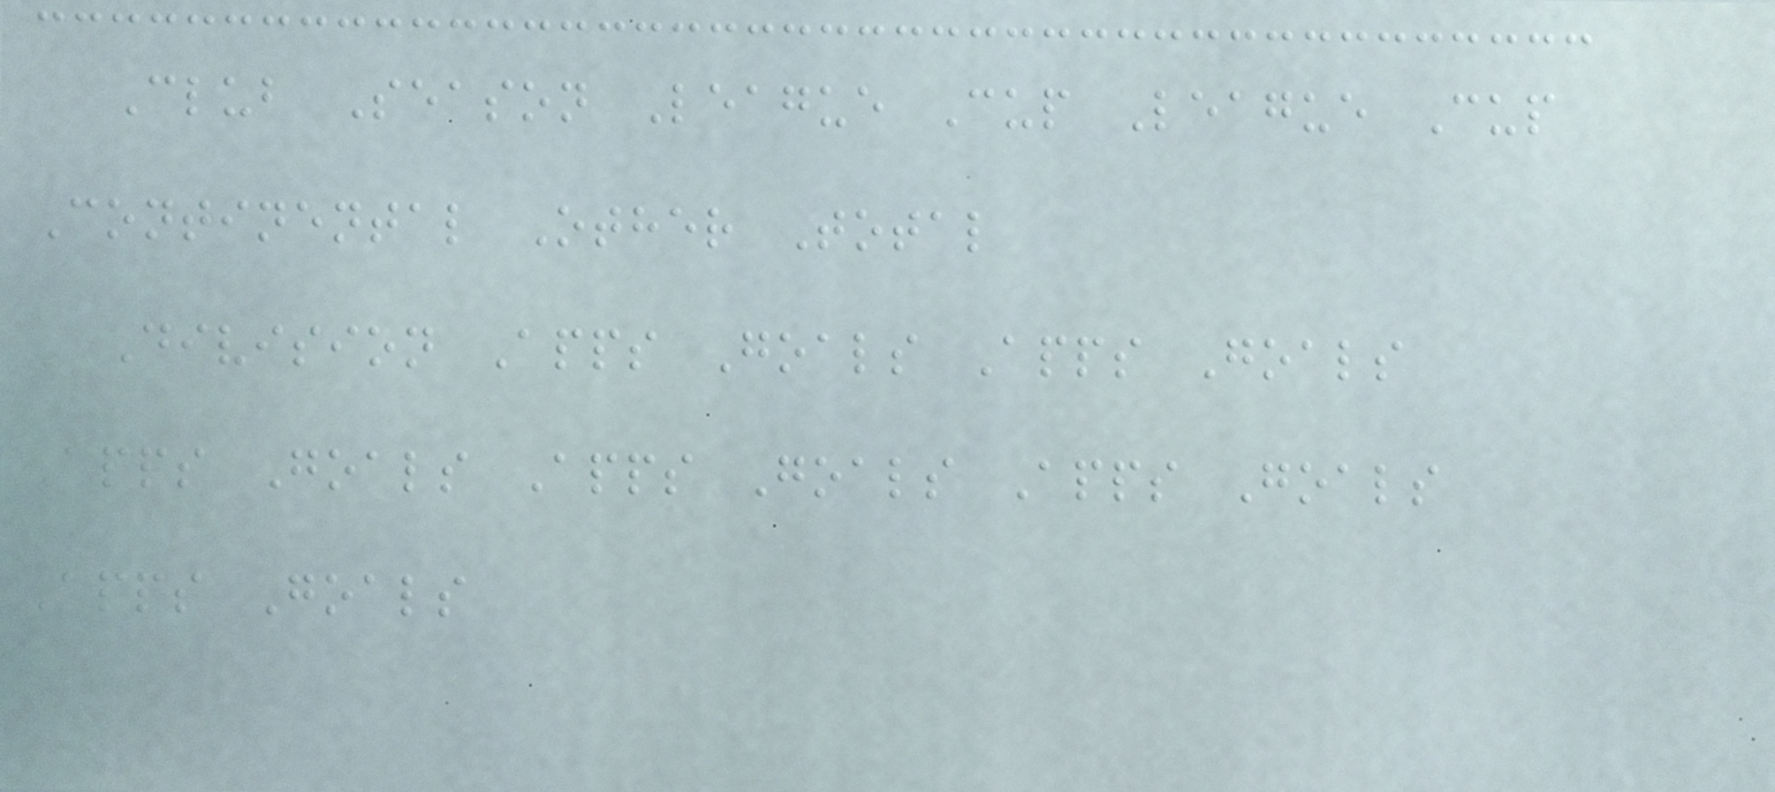Club Season League Cup League Cup
Continental Other Total
Division Apps Goals Apps Goals
Apps Goals Apps Goals Apps Goals
Apps Goals
